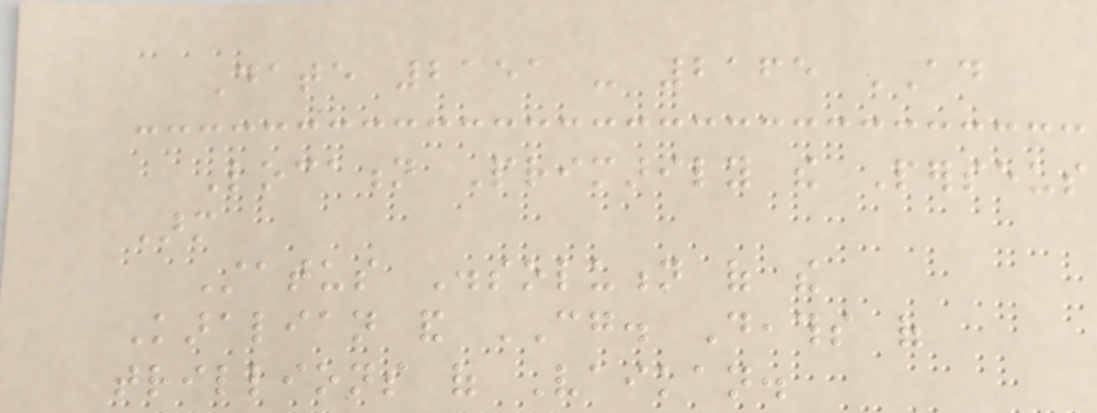Date 2151 - 2165 AD
Location Primarily the Perseus
Arm
Status Dissolution of the
Karalian and CG. Deaths of
trillions of Vaikan.
